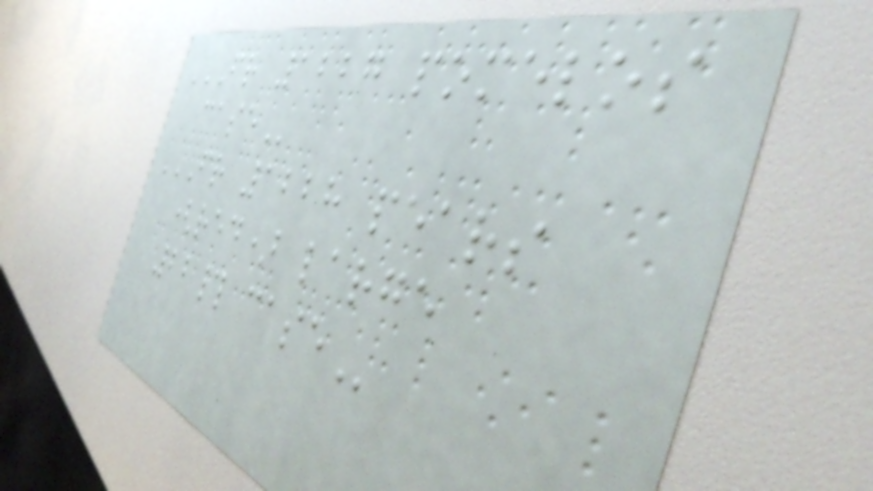FR 1227 POMELOS
CASE
FR 1228 PEARS
(RED) LARGE
22# CASE
